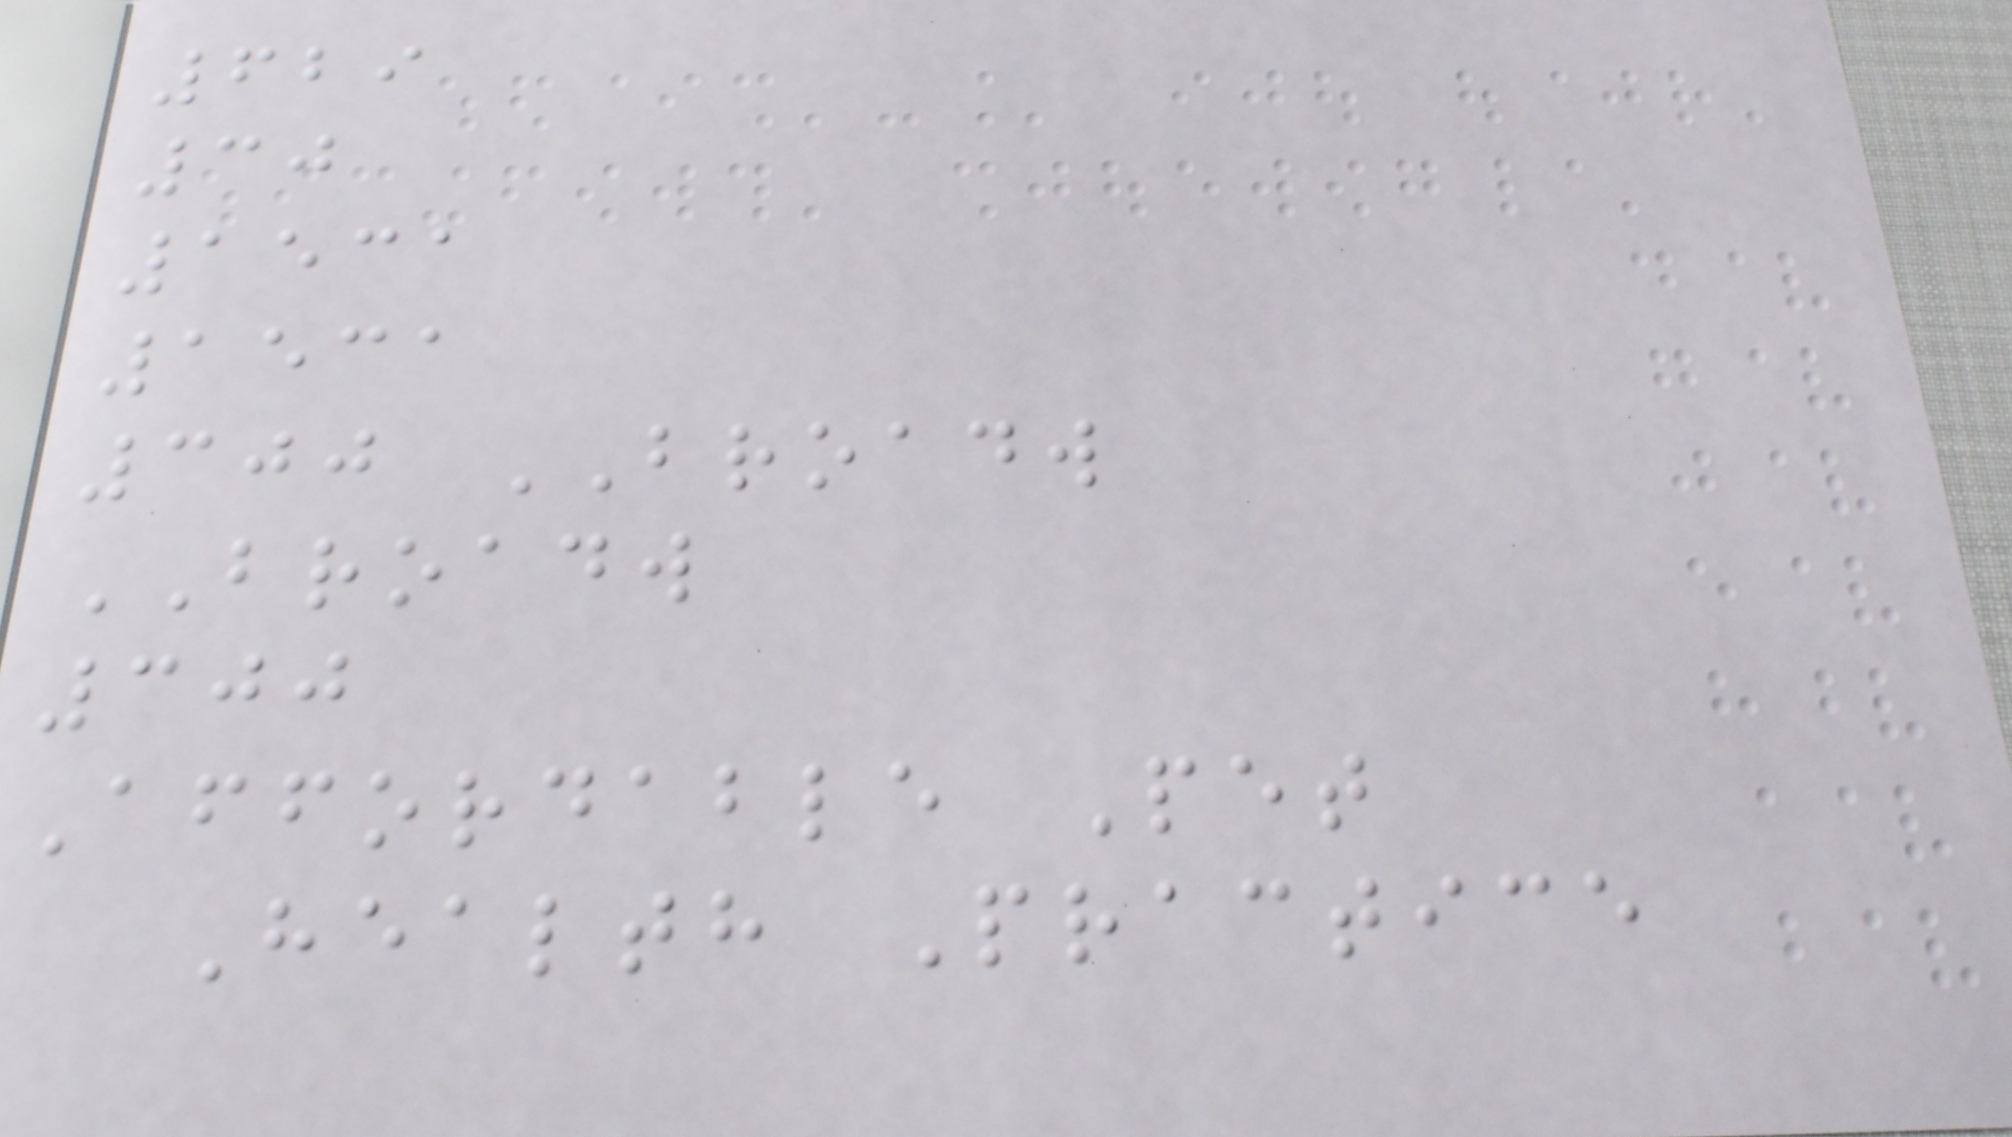629
30
1531
1531
300 BROADW
BROADW
300
Affordable Pet
Health Practice
